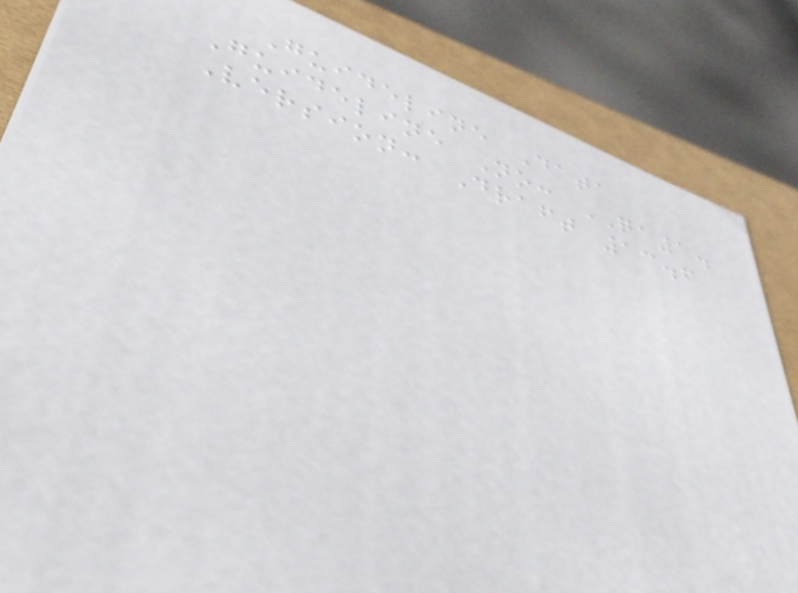Guideline Data
Guideline No: QA1.
Version: Draft 13.6
